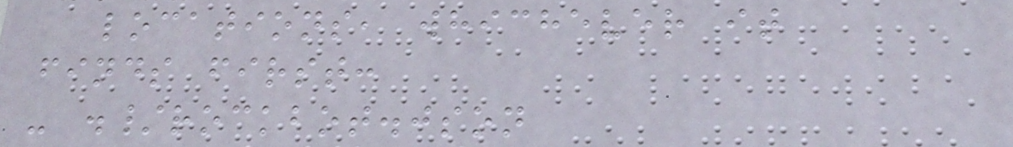locations, whichever it
finds first:
- ./rockbot.json
